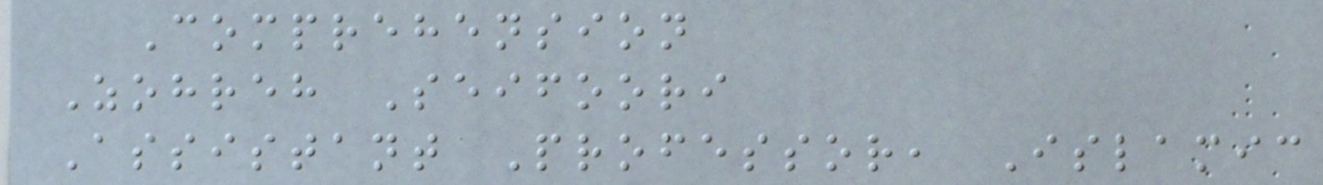Comprehension
Zohreh Seifoori
Assistant Professor, Islamic
